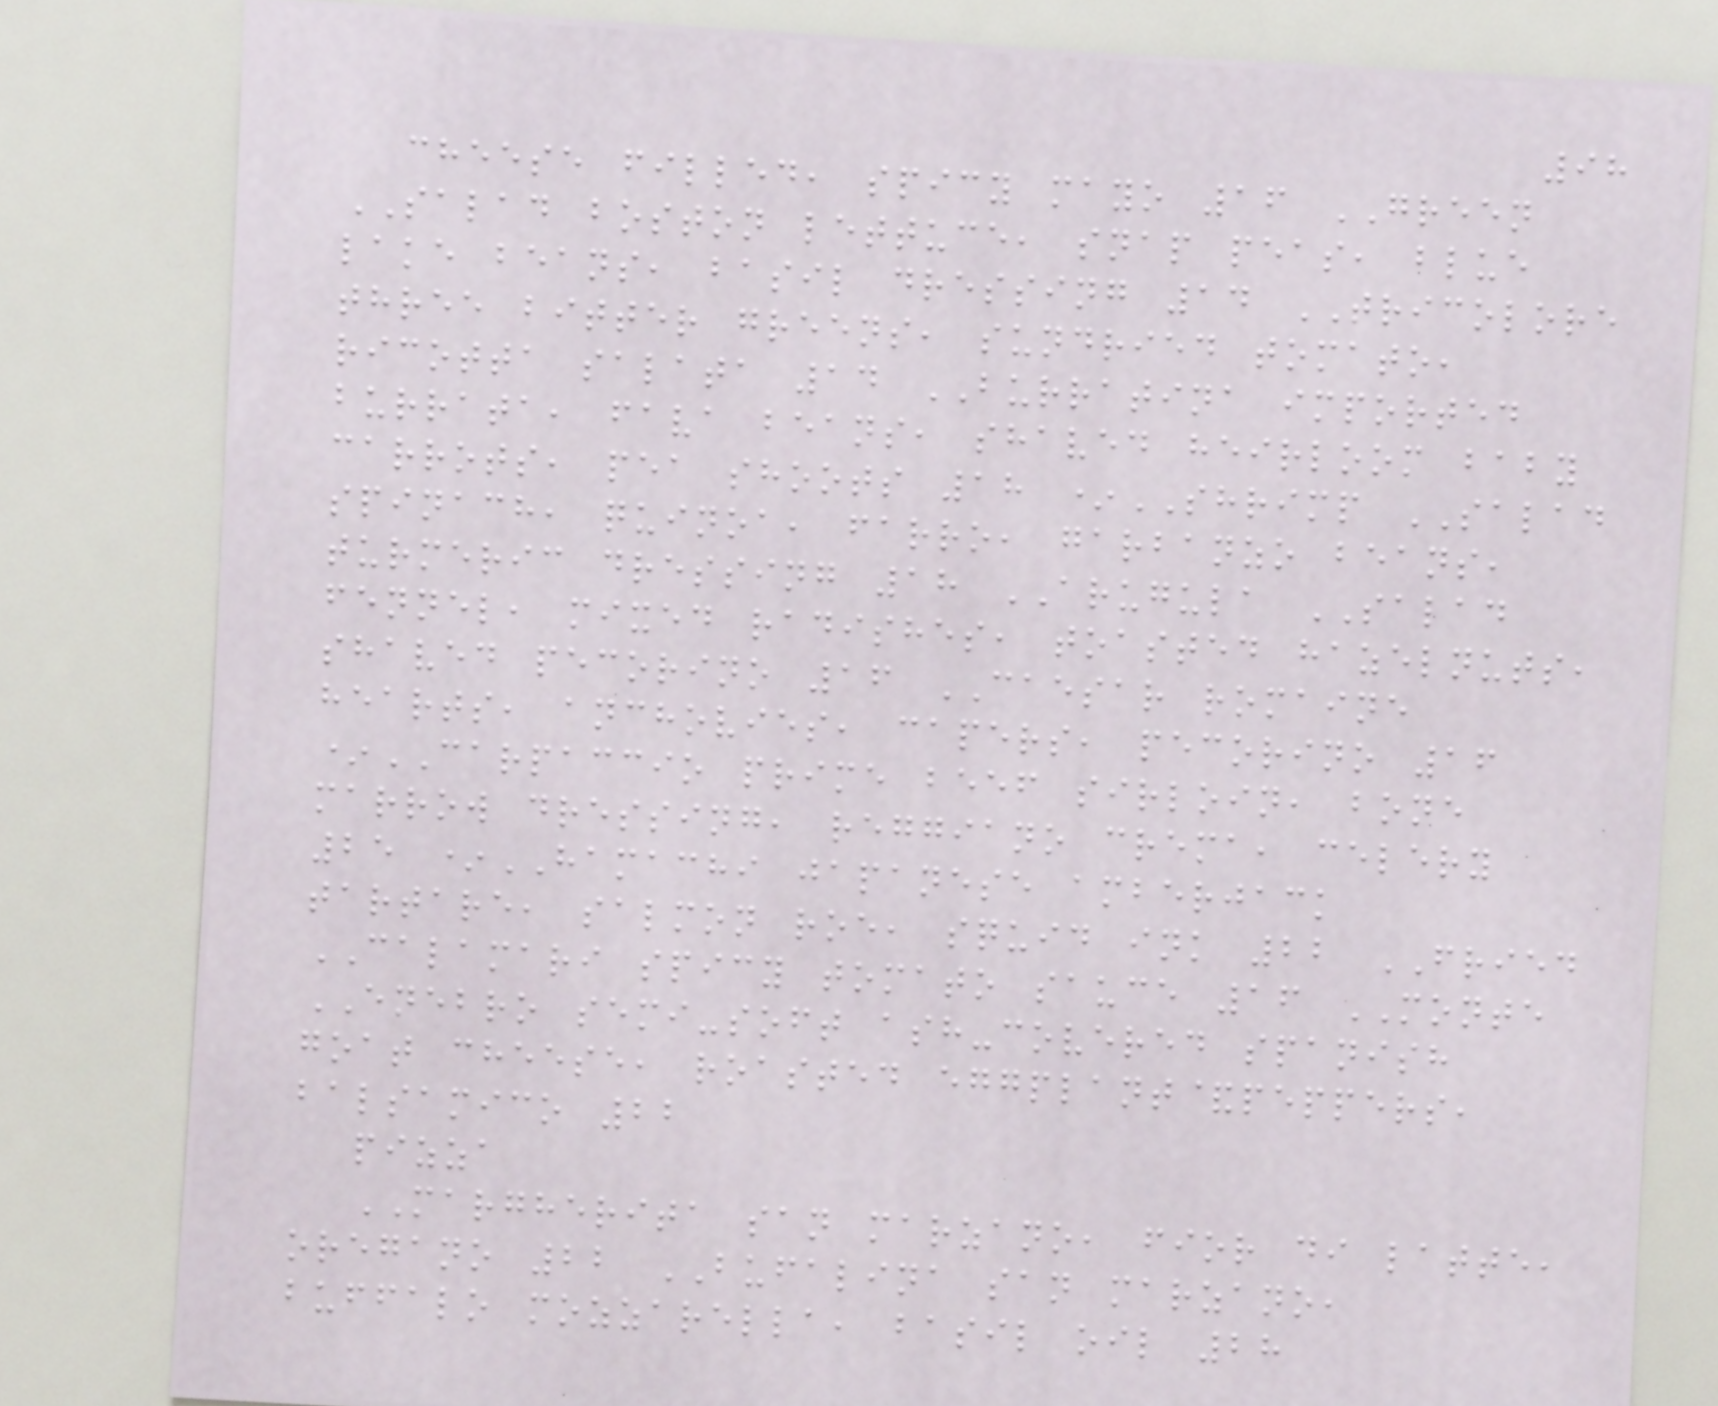98
cheese filled, spicy mayo 16 GREEN
SALAD boston lettuce, snap peas, blue
lake beans, basil dressing 14 TRICOLORE
three bitter greens, sundried tomato,
ricotta salata 14 BURRATINA imported
burrata, fava beans, shaved heirloom baby
carrots, pea shoots 18 *SHRIMP SALAD
spinach, quinoa, farro, garbanzo beans,
turmeric dressing 18 ARUGULA SALAD
fennel, mixed radishes, toasted hazelnuts,
shaved pecorino 16 CAESAR romaine
hearts, anchovies, capers, pecorino 16
*CARPACCIO prime beef sirloin, bone
marrow dressing, reggiano crema, celery
25 *HAMACHI japanese amberjack
tartare, salmon roe, squid ink 22 FRIED
CALAMARI spicy tomato sauce 16 MONTE
ENEBRO semi-soft ash-covered spanish
goat cheese, roasted eggplant&peppers,
balsamico 22
pizza
MARGHERITA san marzano, fior di latte,
oregano 22 BUFALINA san marzano,
buffalo mozzarella, basil oil 28
